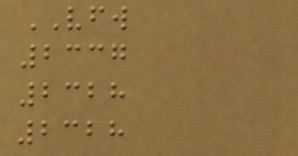VFW
2337
2328
2328
